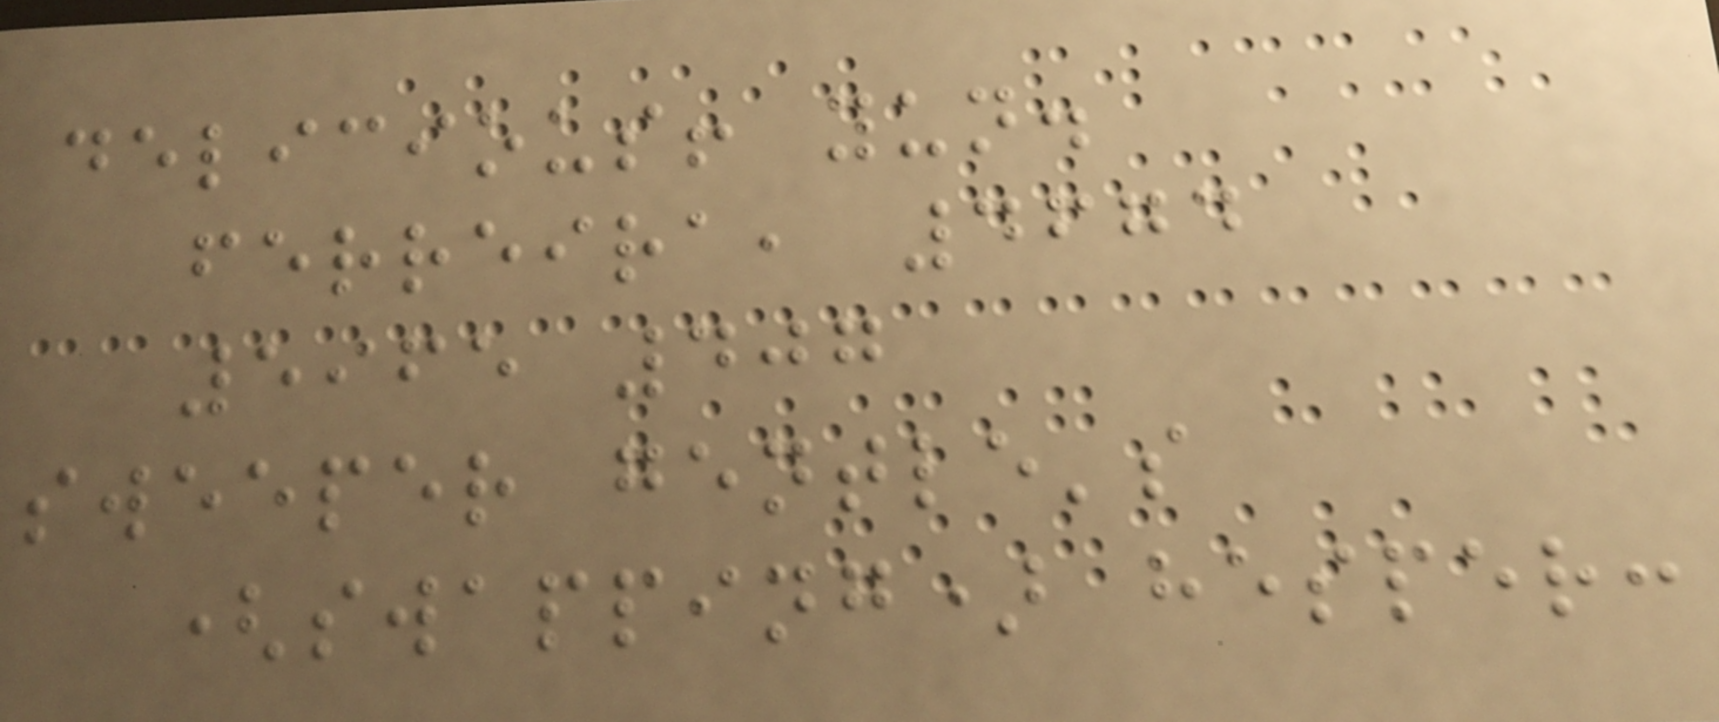delicious! yun.
ferreira, 4674
5965 407
sweeper gentle's
(swapping) hesper:
